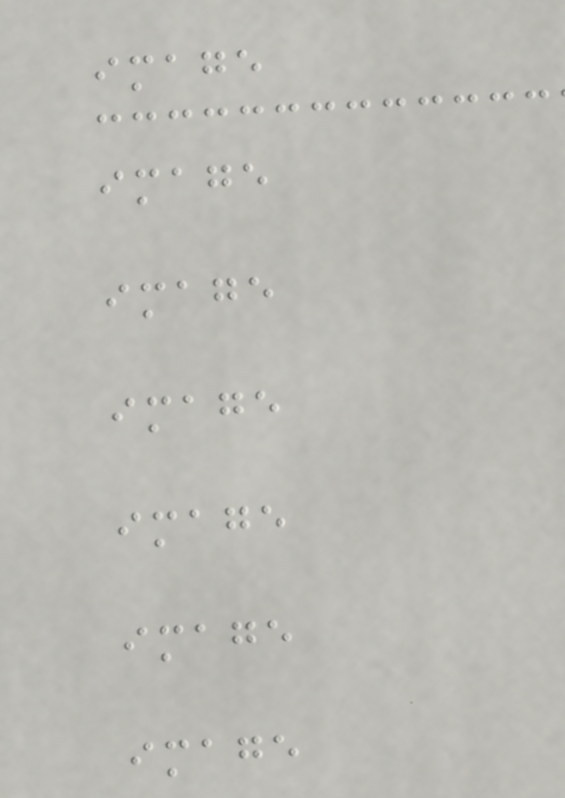image
image
image
image
image
image
image
